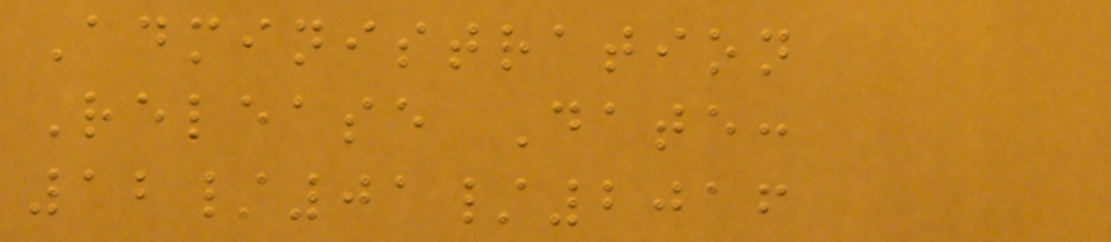Administration
Release Date:
12/01/2016
